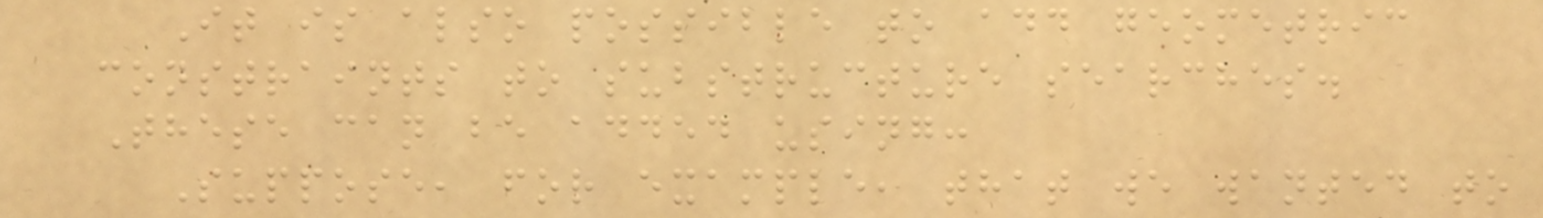It is also possible to add geometric
constraints to substructure searches.
These can be added using:
Suppose, for example, that we wanted to
